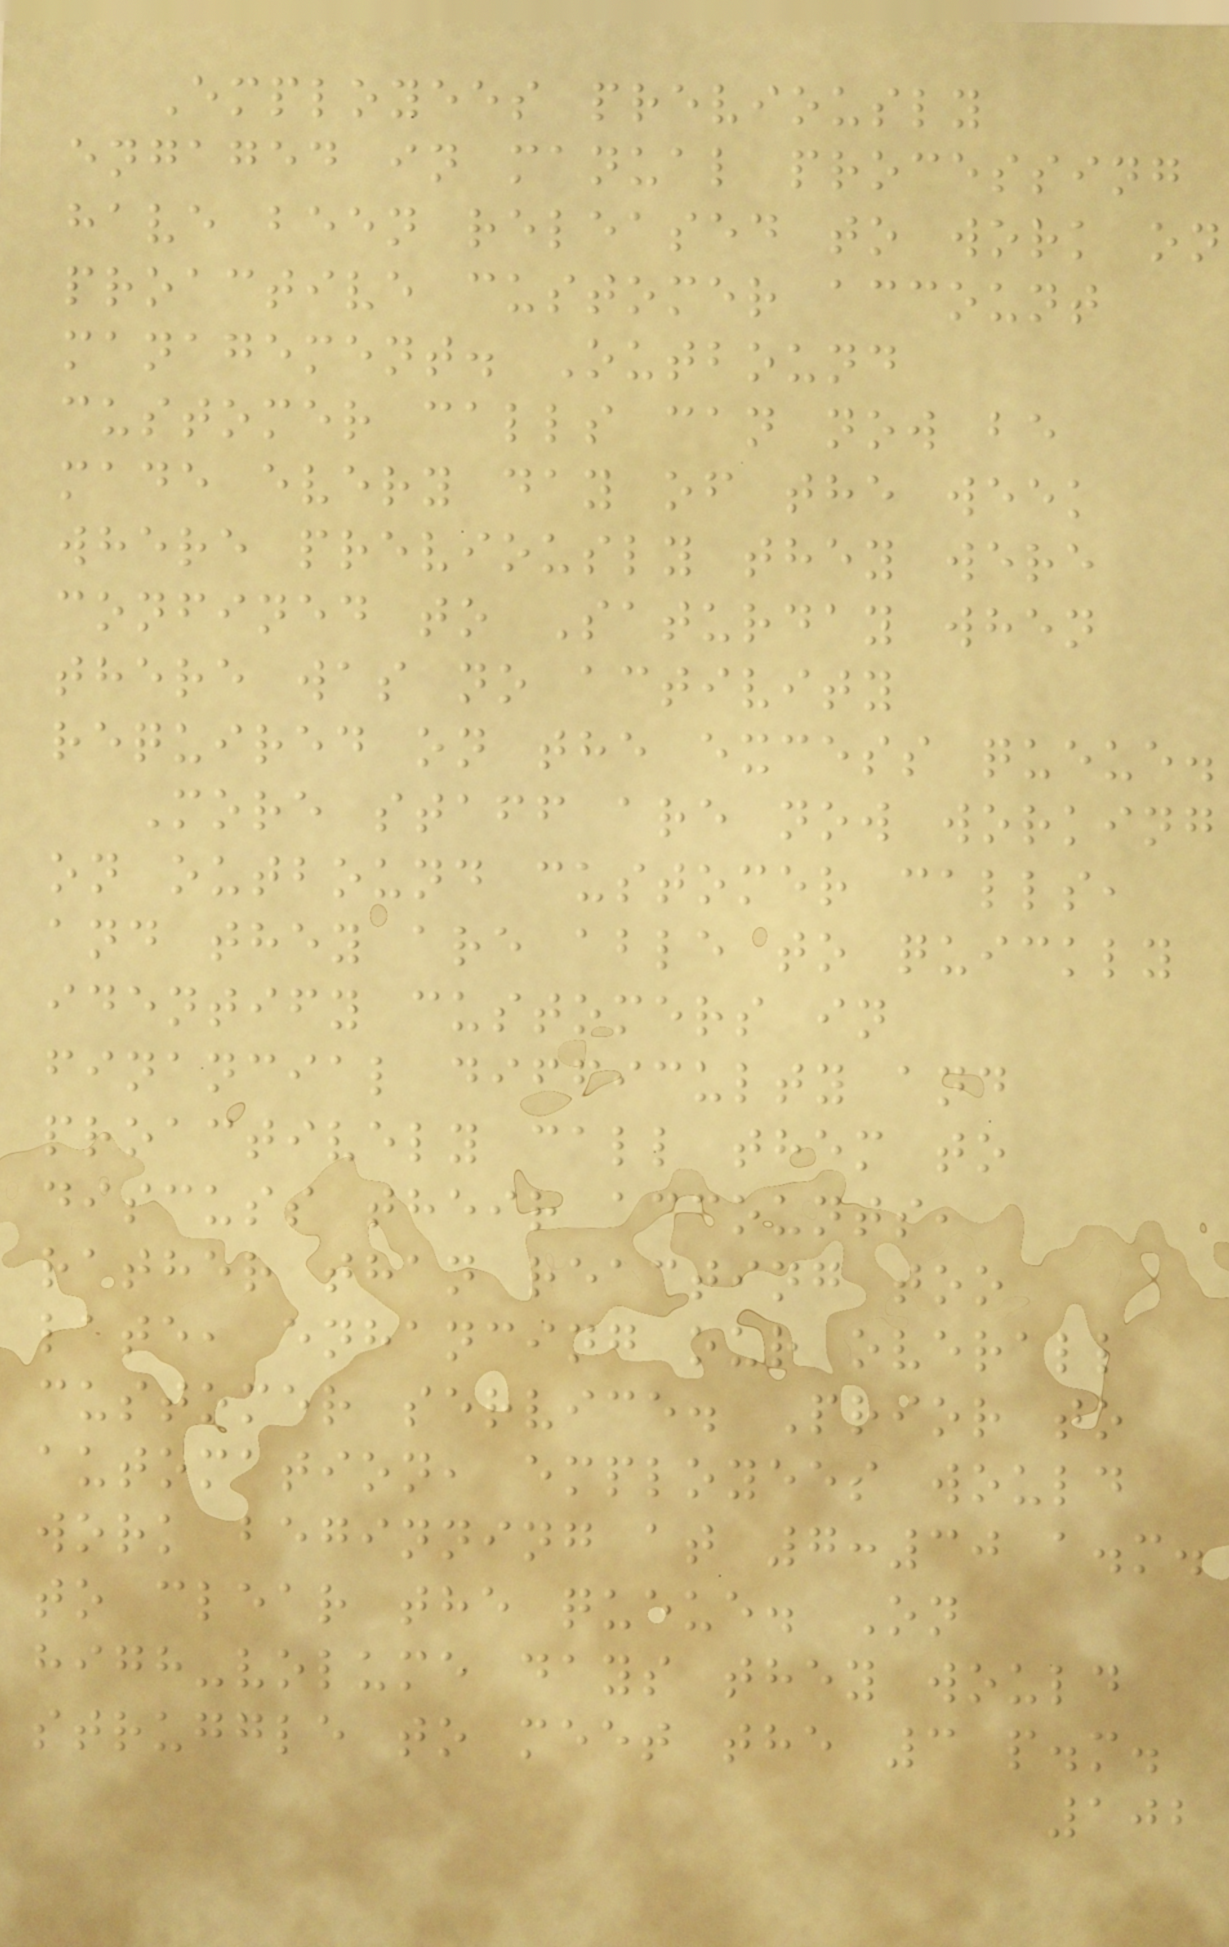Employees previously
engaged in manual processing
have been released to work on
proactive customer account
management. Outbound
customer calls can now be
made every day of the week
where previously they were
confined to Saturday when
there was no activity
required on the excess queue.
More staff are now working
on outbound customer calls,
and they are able to quickly
identify customers in
financial difficulty and
proactively call them to
discuss their accounts,
rather than reacting too
late, enhancing our overall
customer service. Prior to
automation, employees would
work beginning at 7:30 a.m.
to clear the queue. On
high-volume days they would
struggle to meet the 3 p.m.
102
